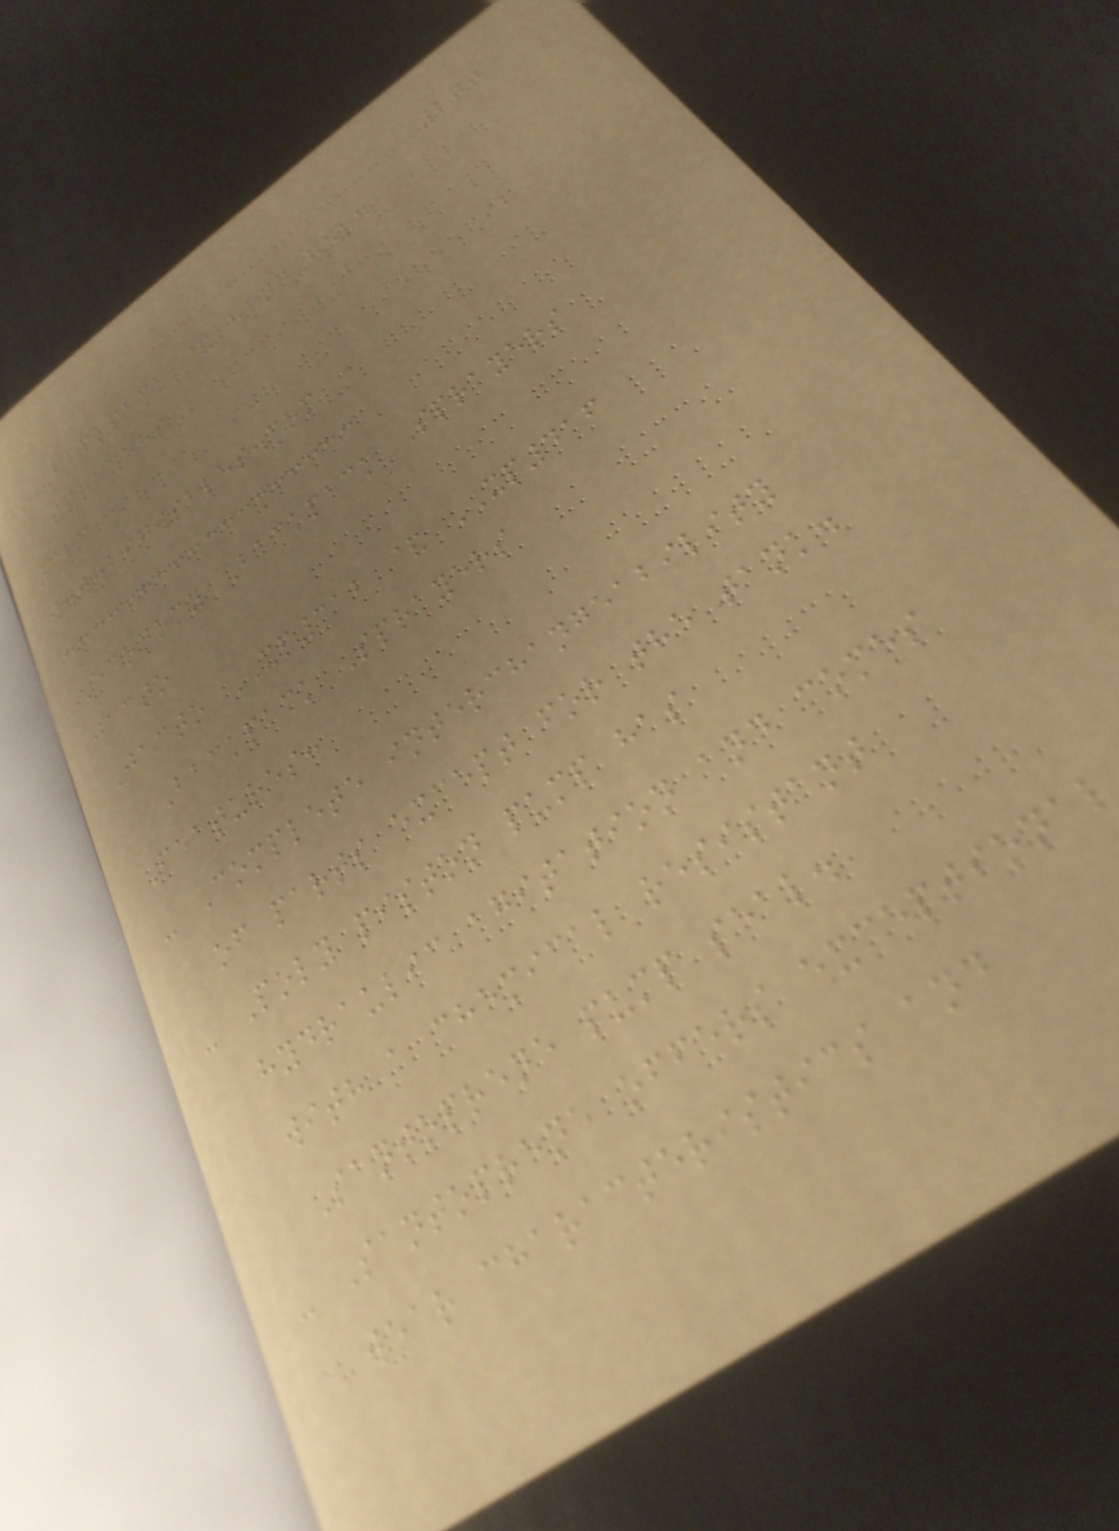200
BACKPACK & HAND-HELD
SPRAYERS
323
www.bigwsales.com
Economy Backpack Sprayers
jacto
Jacto XP312 & XP416
Backpack Sprayers
Features:
- Complete interchangeability
of parts except for the tank.
- Poly piston pump has
hydraulic agitation and comes
with a chemical resistant
Santoprene pump seal.
- Santoprene offers exceptional
wear characteristics and
